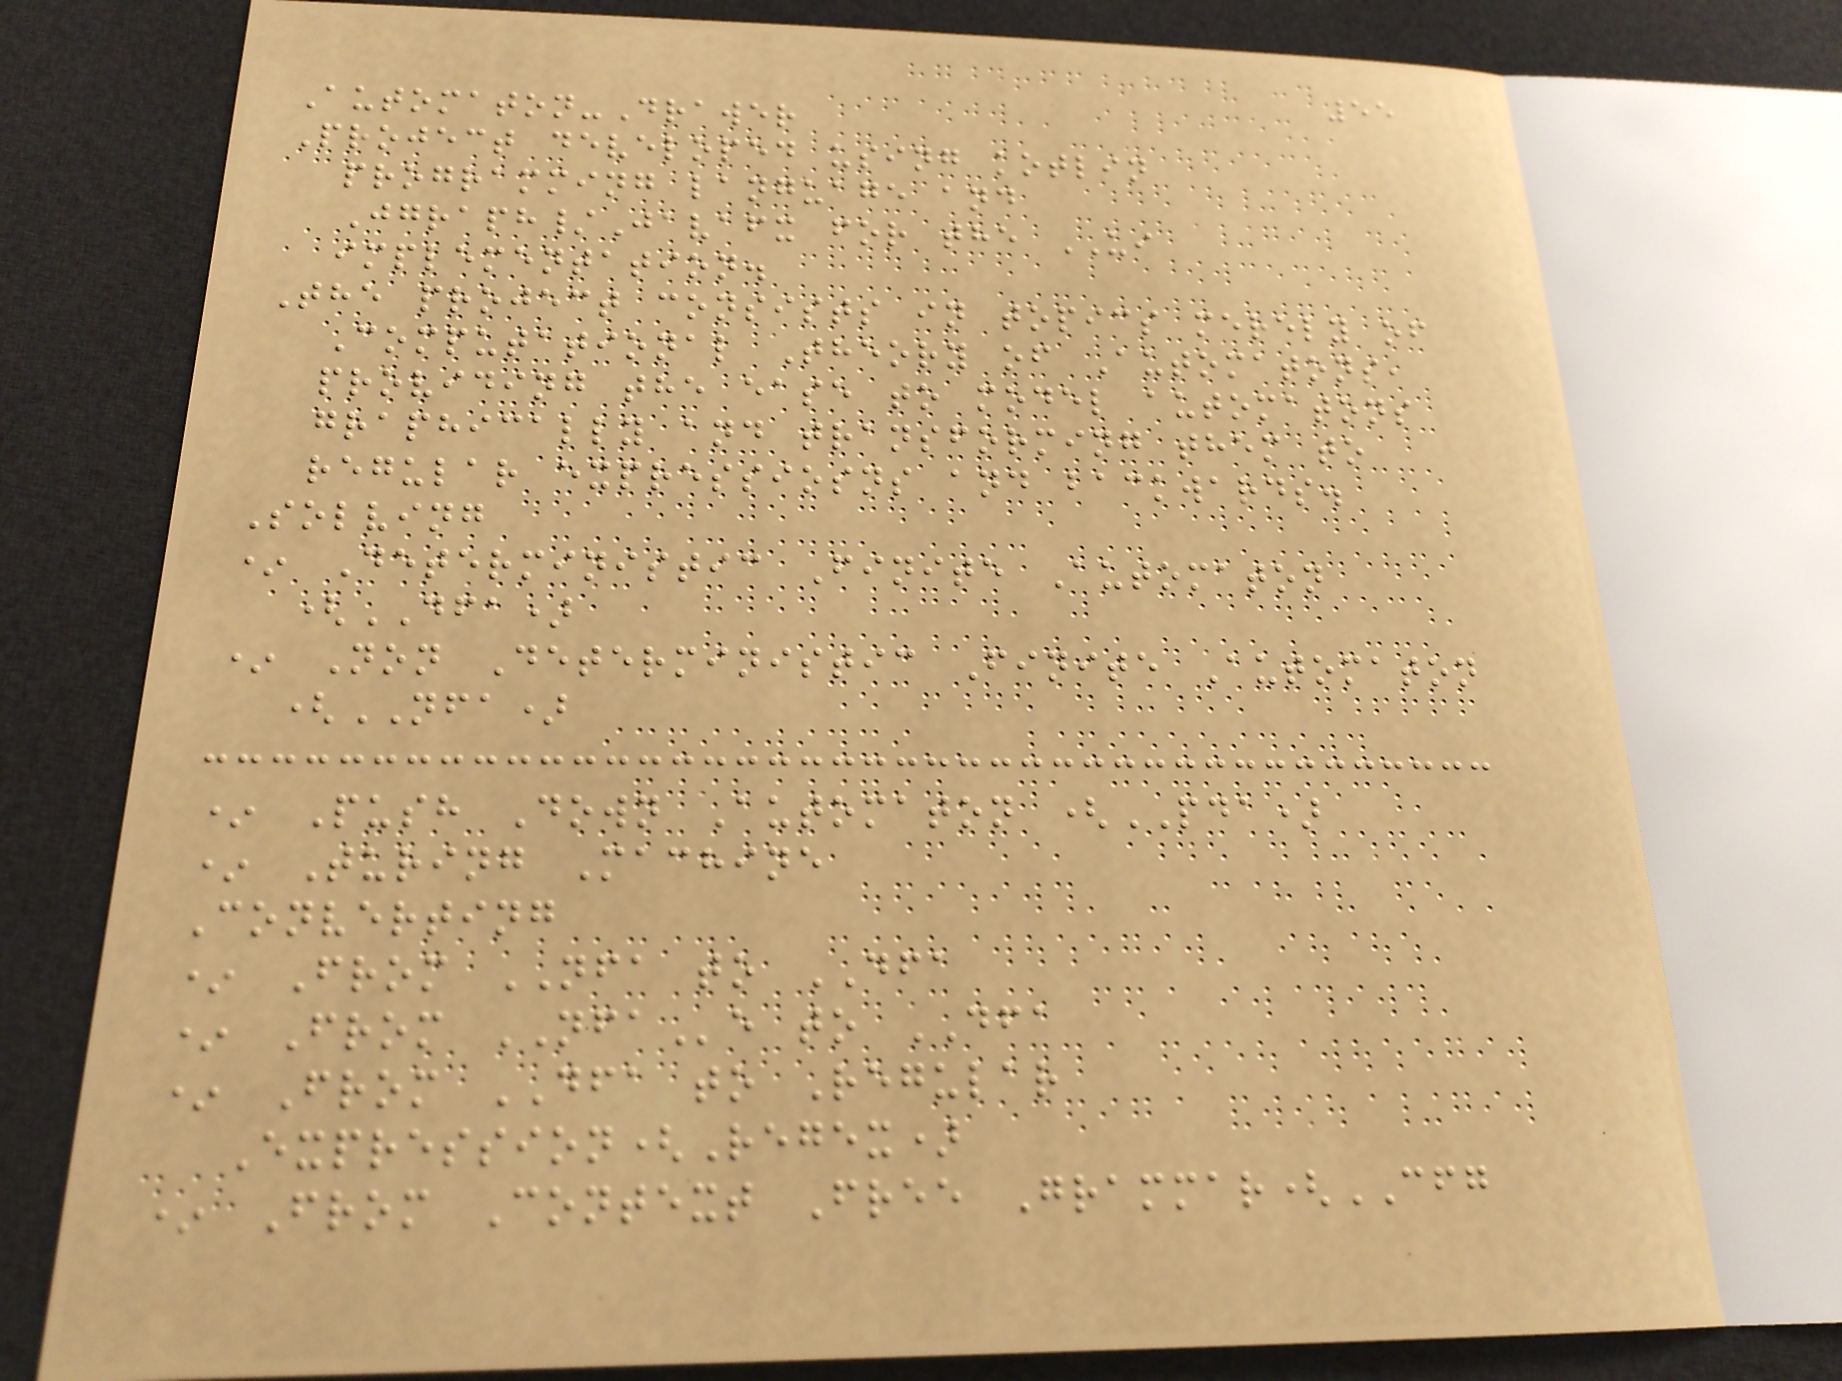55
Automaton-Drawer
Project developed using kotlin
programming language and
Jgraph/Javafx for the UI
implementation.
The project consists in topics merely of
Computational Theory of Automatons,
providing the ease to model automatons
graphically and transforming them to
regular expressiosns and backwards.
Solving
* Deterministic Finite Automaton
(DFA)
* Non Deterministic Finite Automaton
(NFA)
* Push Down Automaton (PDA)
* Turing Machine
Converting
* From NFA to DFA
* From NFAe to DFA
* From DFA to Regular
Expression(Regex)
* From Context Free Grammar(CFG
